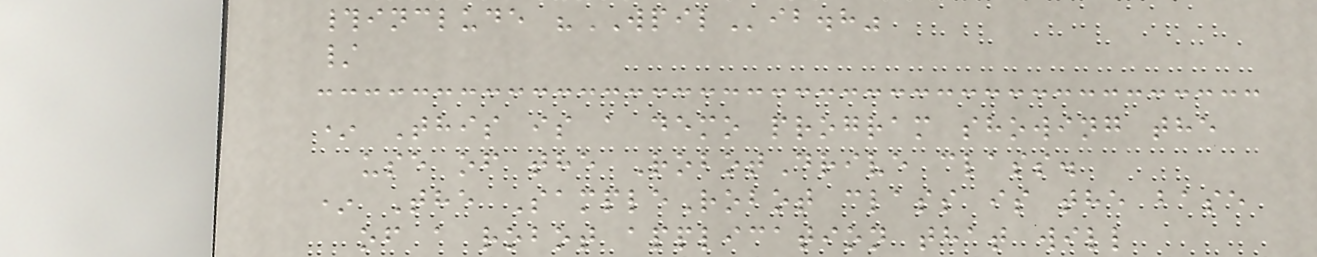#include "WPILib.h"
/
* This is a demo program showing the
use of the RobotDrive class.
* The SampleRobot class is the base
of a robot application that will
